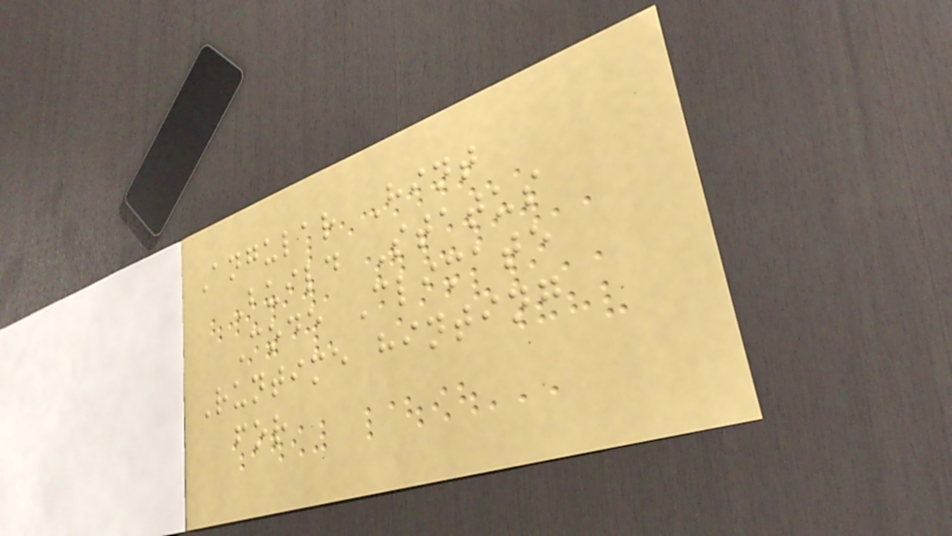Angular Hint
Build Status
Code Climate
Runtime hinting
for
